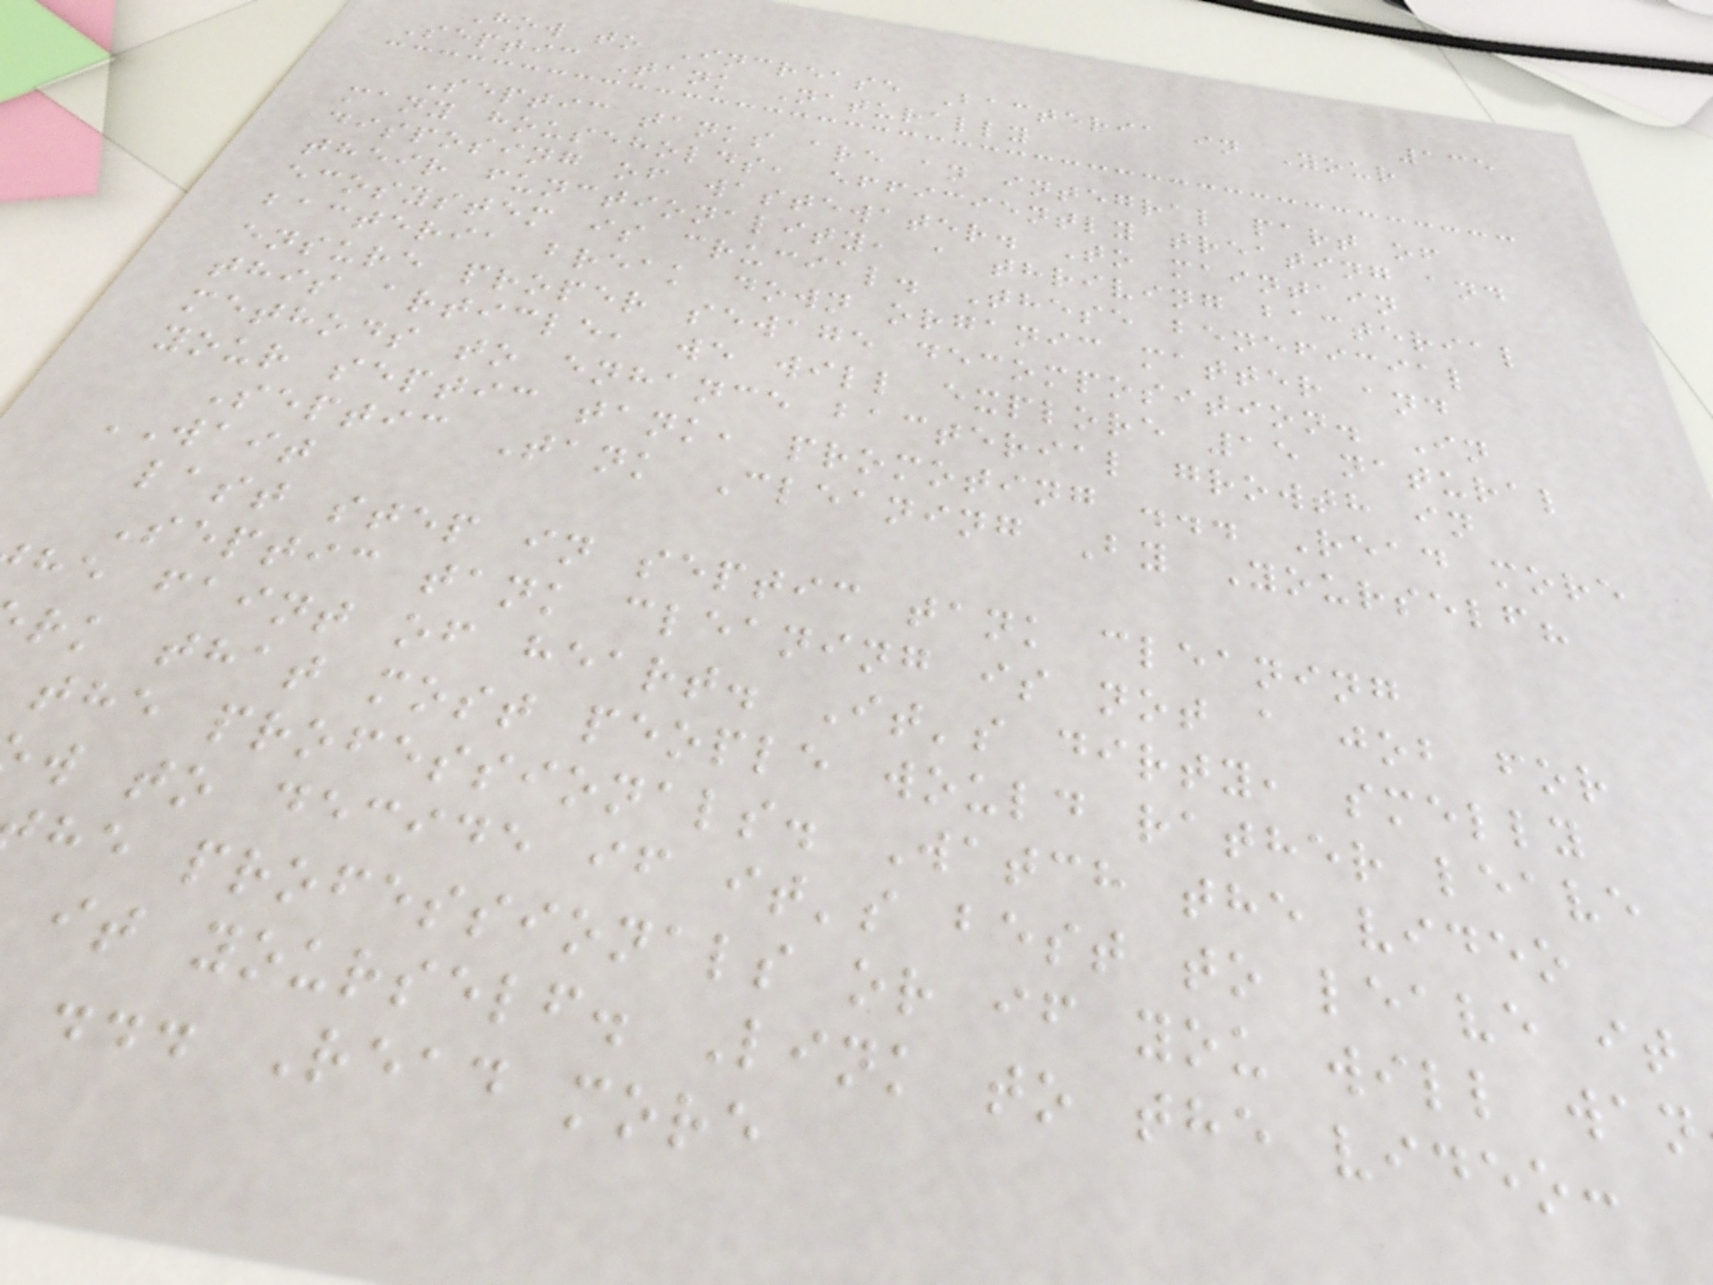135
How to Increase Bacteria in Your
Septic Tank Naturally
Septic tanks are an integral part of
many households, efficiently treating and
disposing of wastewater. To maintain
their functionality, a thriving bacterial
ecosystem is crucial. These beneficial
bacteria break down organic matter and
ensure proper sewage decomposition. In
this article, we will explore 15 natural
methods to enhance bacterial growth in
your septic tank, promoting ... Read more
Septic Tank Cleaning By Yourself?
WAIT
last step in septic tank cleaning
Septic tank cleaning is not a job for
he faint of heart. It's dirty, smelly
rk that most people would rather leave
the professionals. Watch the video
w to decide if it's best to leave it
he professionals or if you will wan
it yourself. Link to the video:
... Read more
